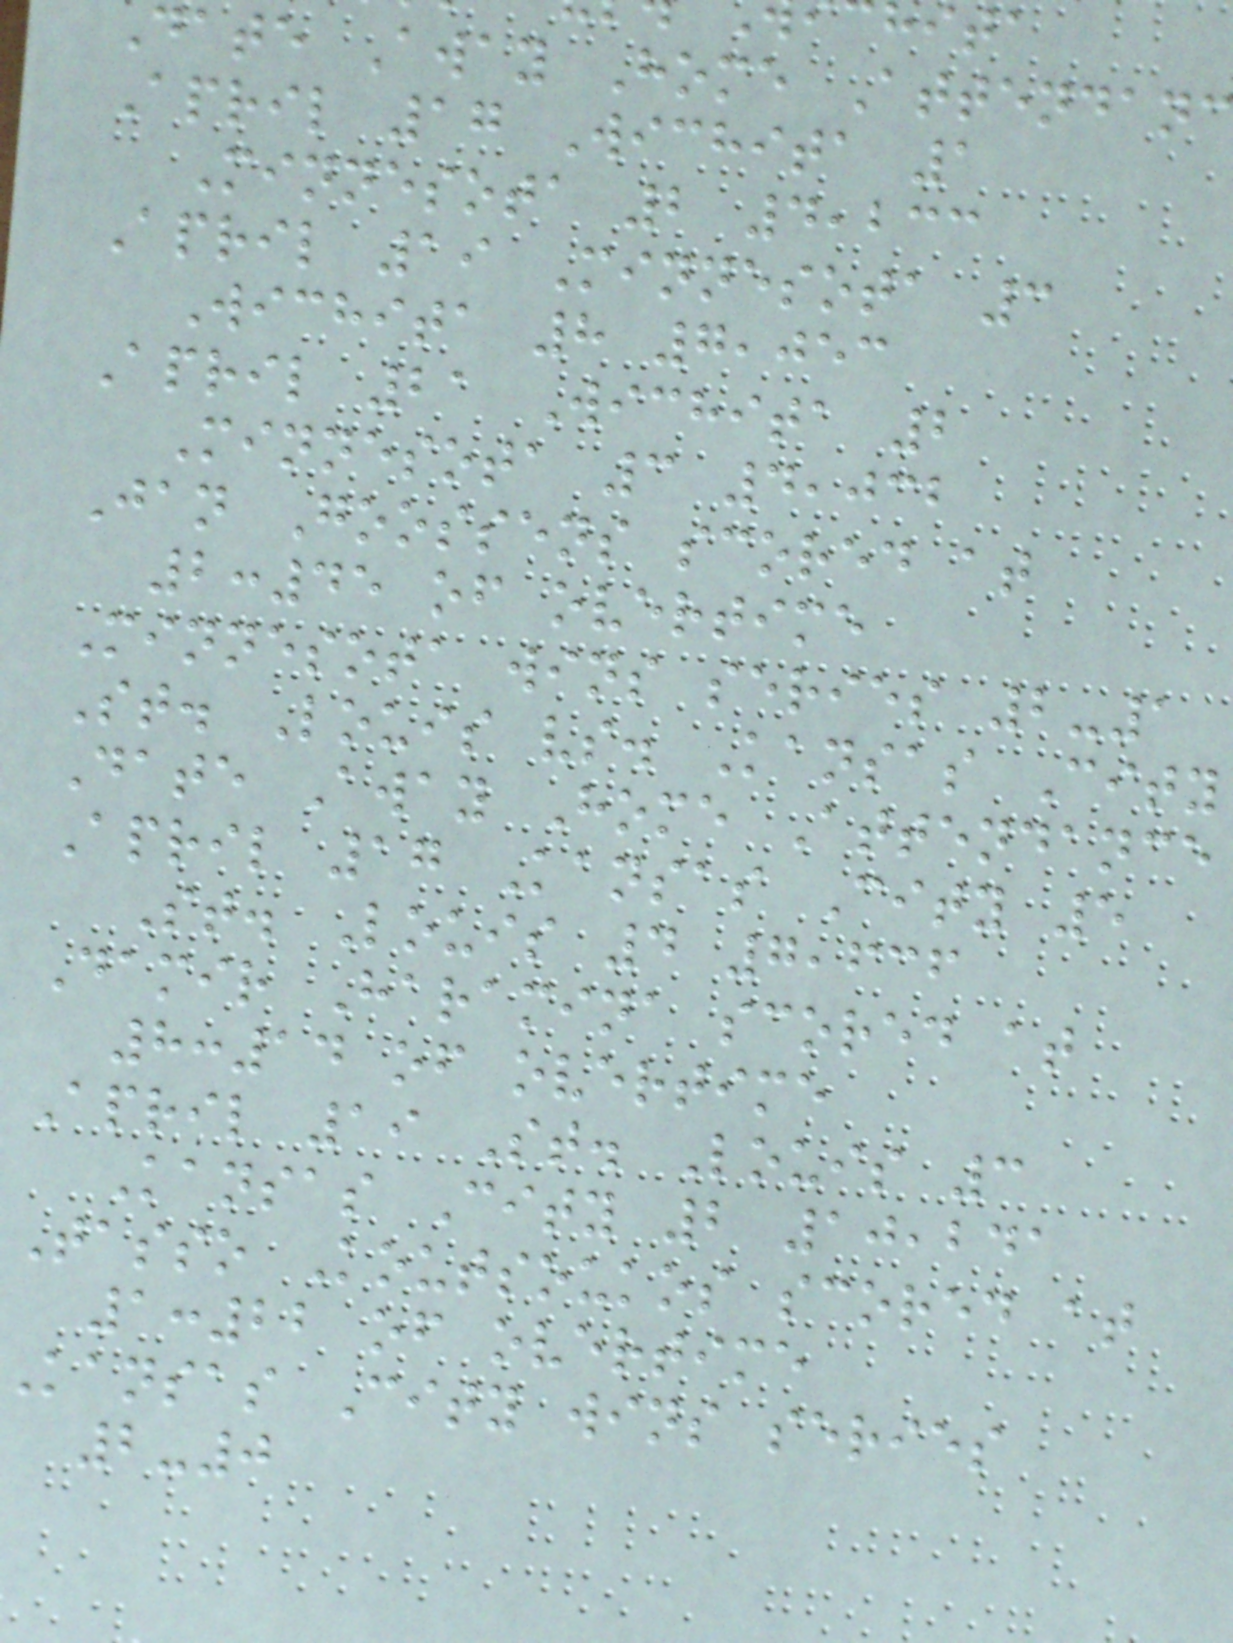Date Away Home Attendanc
April 17 Wichita 1
Minnesota 2 4,233
April 19 Minnesota 3
Wichita 8 7,053
April 21 Wichita 2
Minnesota 3 4,032
Jan Goossens scored at
2:45 of overtime
Minnesota wins series 2-1
St. Louis vs. Kansas City
Date Away Home Attendance
April 17 Kansas City 5
St. Louis 4 7,636
Damir Haramina scored at
8:14 of overtime
April 19 St. Louis 3
Kansas City 2 10,241
Tasso Koutsoukos scored at
1:22 of overtime
kansas City wins series
2-0
